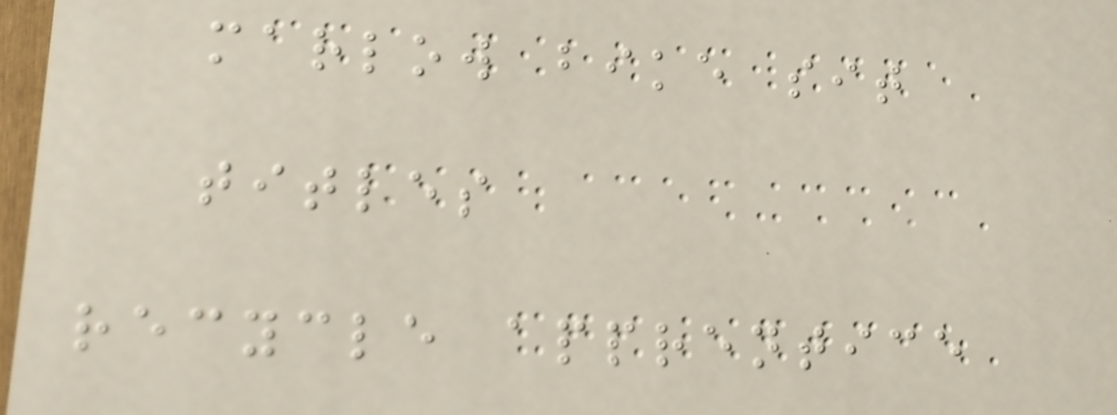marlow bike sit
titles
recycle apprentice
